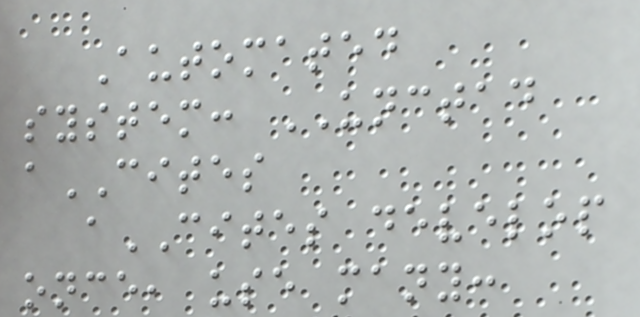Automated
system: UNCTAD
aCITES
aCITES develop
once, use many:
